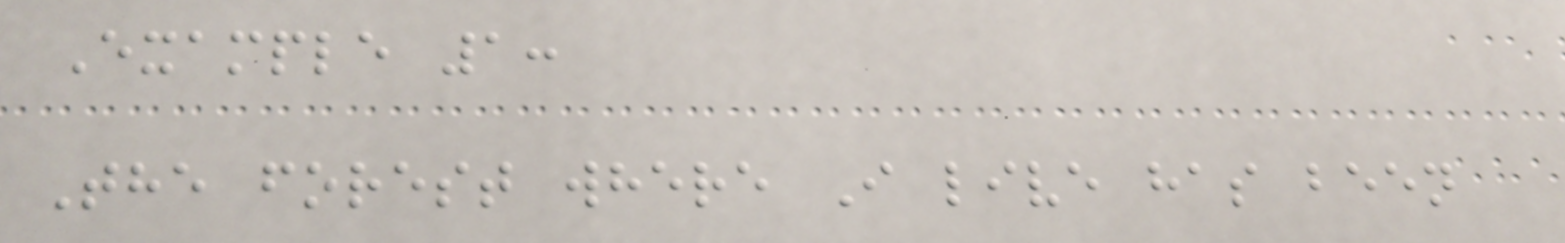Example 1:
The forest where I live has been
